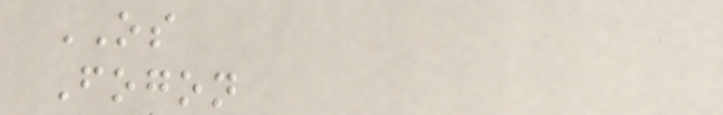OS
Fogon
